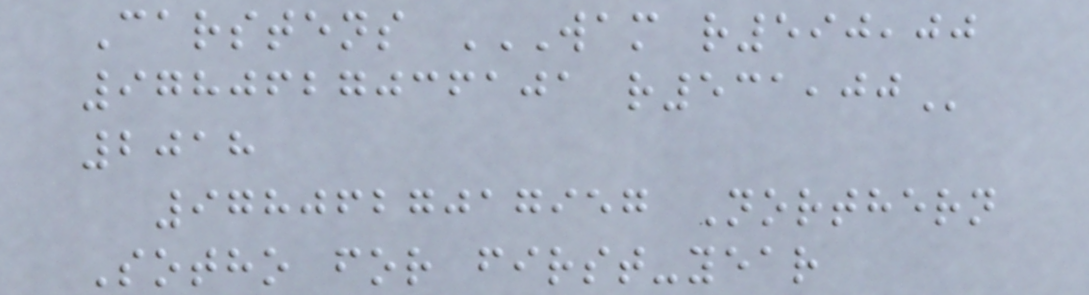Carstens WAM R590,00
9780627036101 R531,00
2018
9780627017957 Northern
Sotho for first-year
